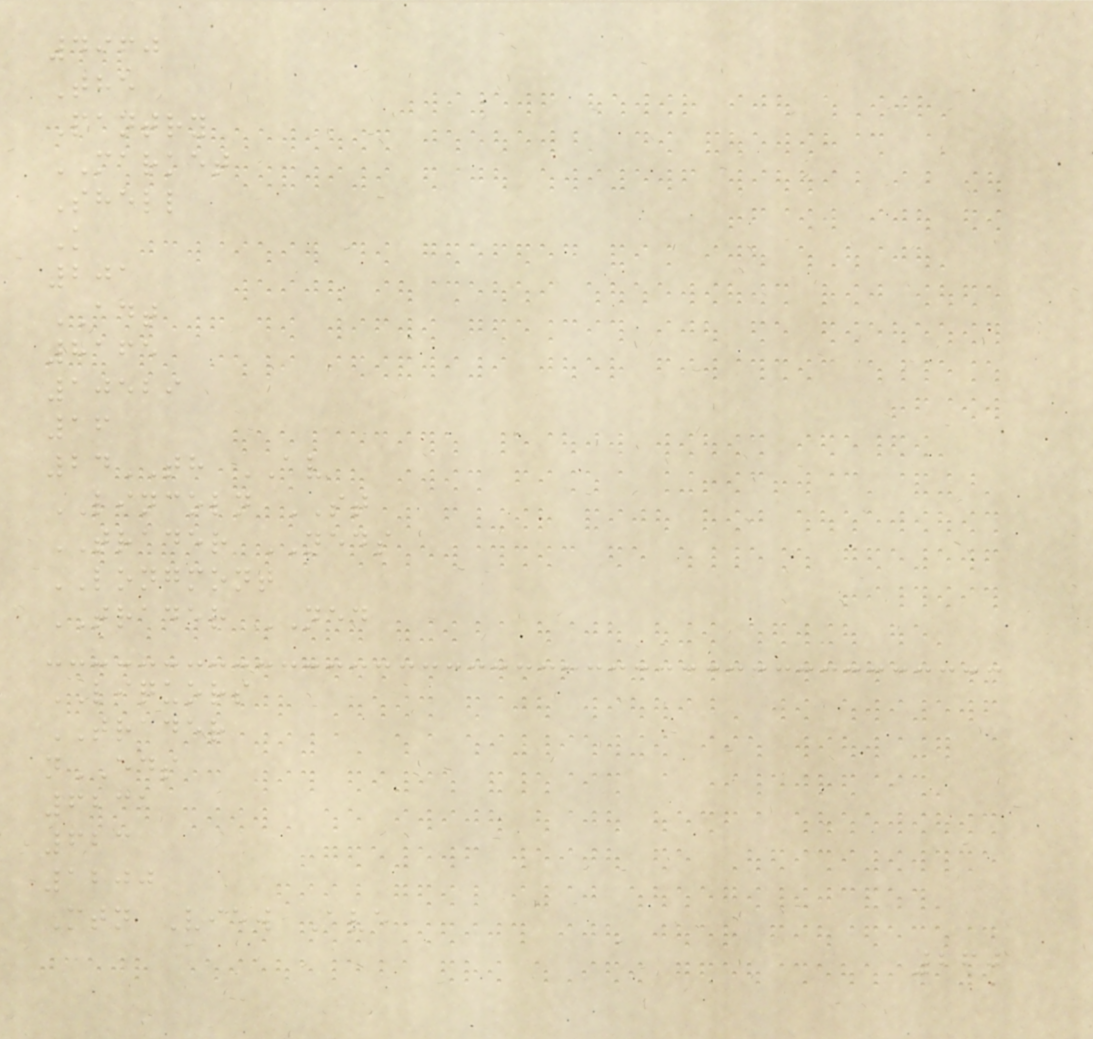4960
The
Pantry
MARKET
Shell
K
201
ADT
8165
10529
16
24TH AV
LINCOLN ST
TRADER NEDS
LONGMONT
TRADER NED
LIQUORS
TRADER
nEDS
6231
623
1200
Mtn View Ave
260
